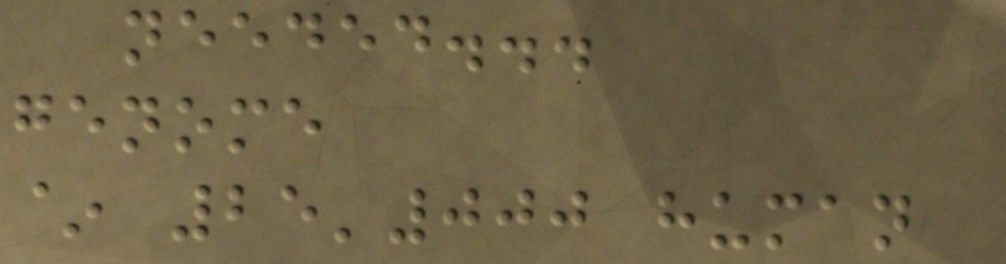needed...
genome
~ 25'000 human
